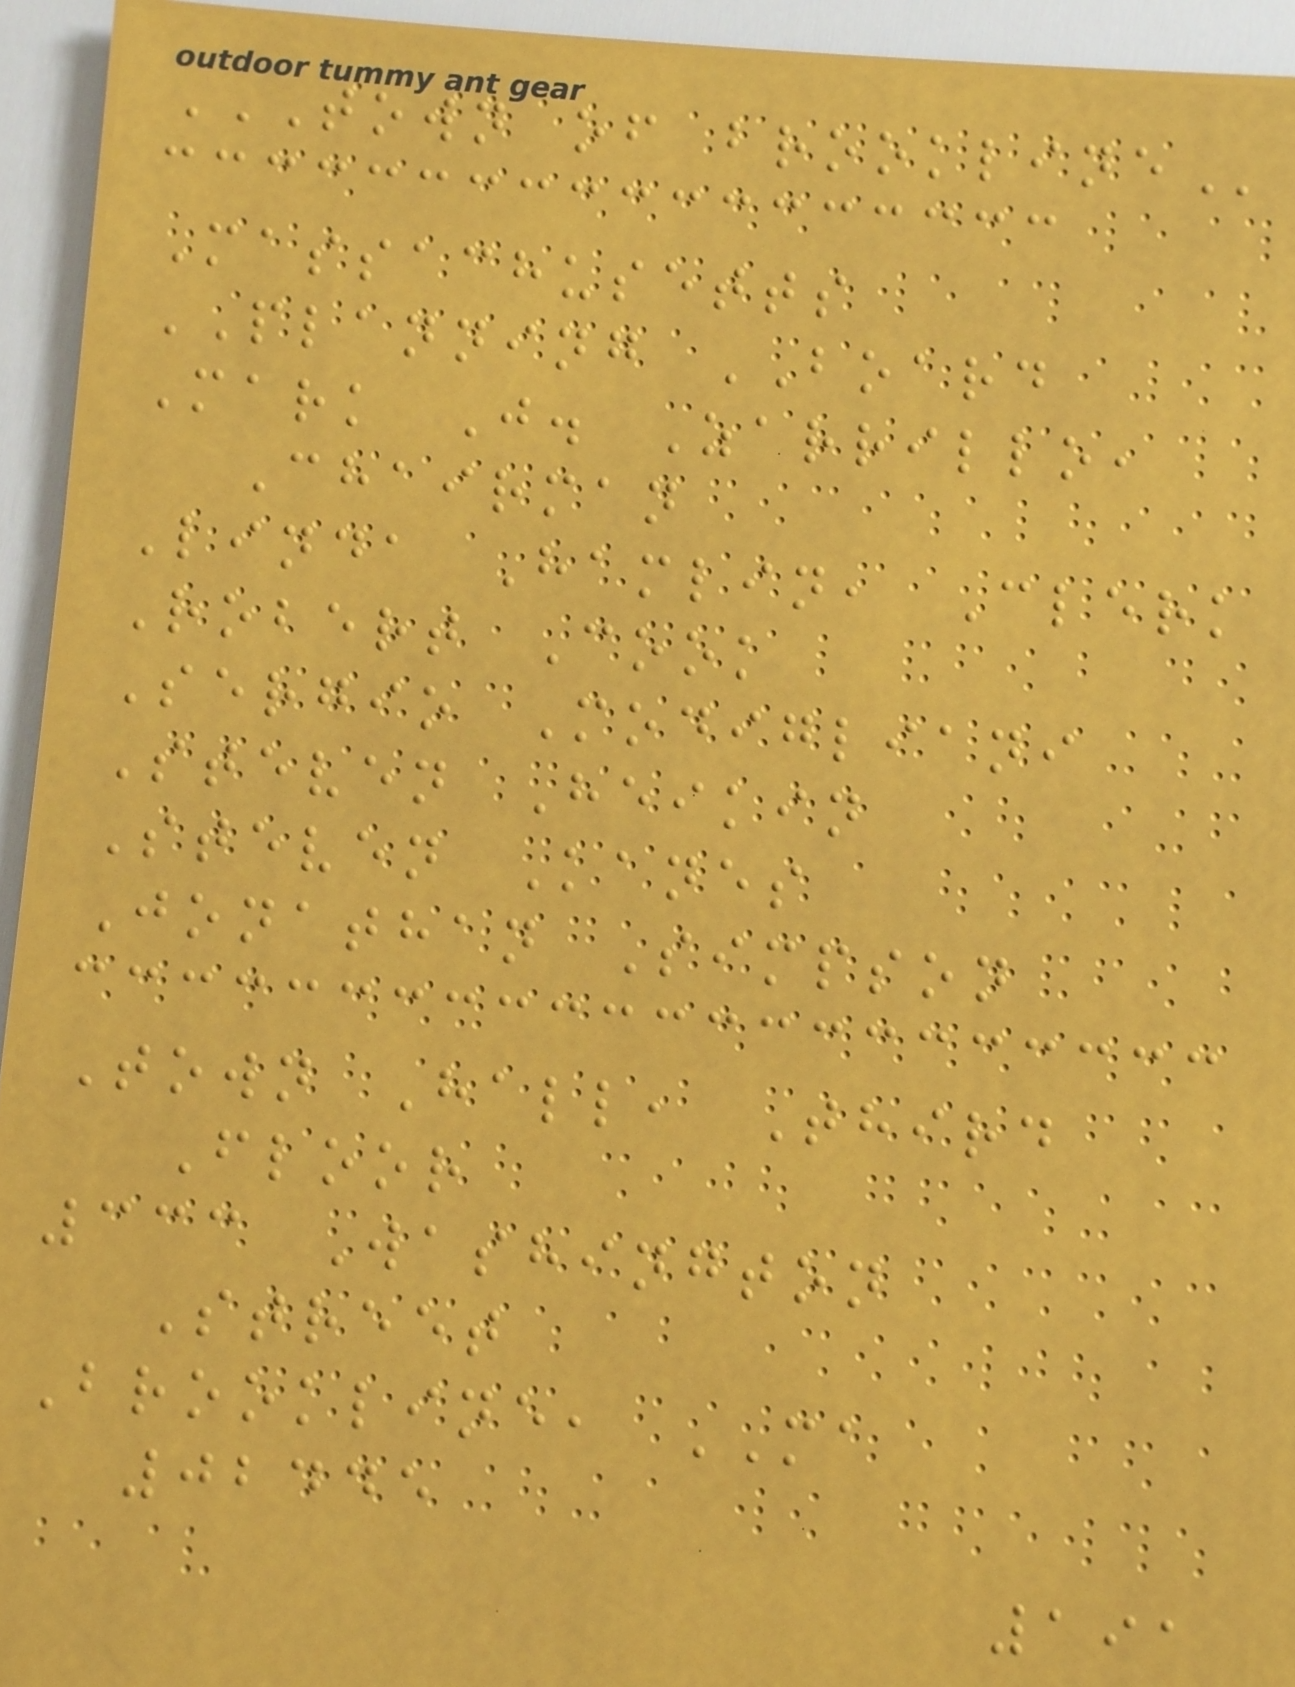TOWN OF BROOKLINE
Massachusetts
PLANNING BOARD
Mark J. Zarrillo,
Chairman
Linda Hamlin, Clerk
Robert Cook
Sergio Modigliani
Steven Heikin
Steven Kanes
Jonathan Simpson
Town Hall, Third
Floor
333 Washington
Street
Brookline, MA
02445
191
